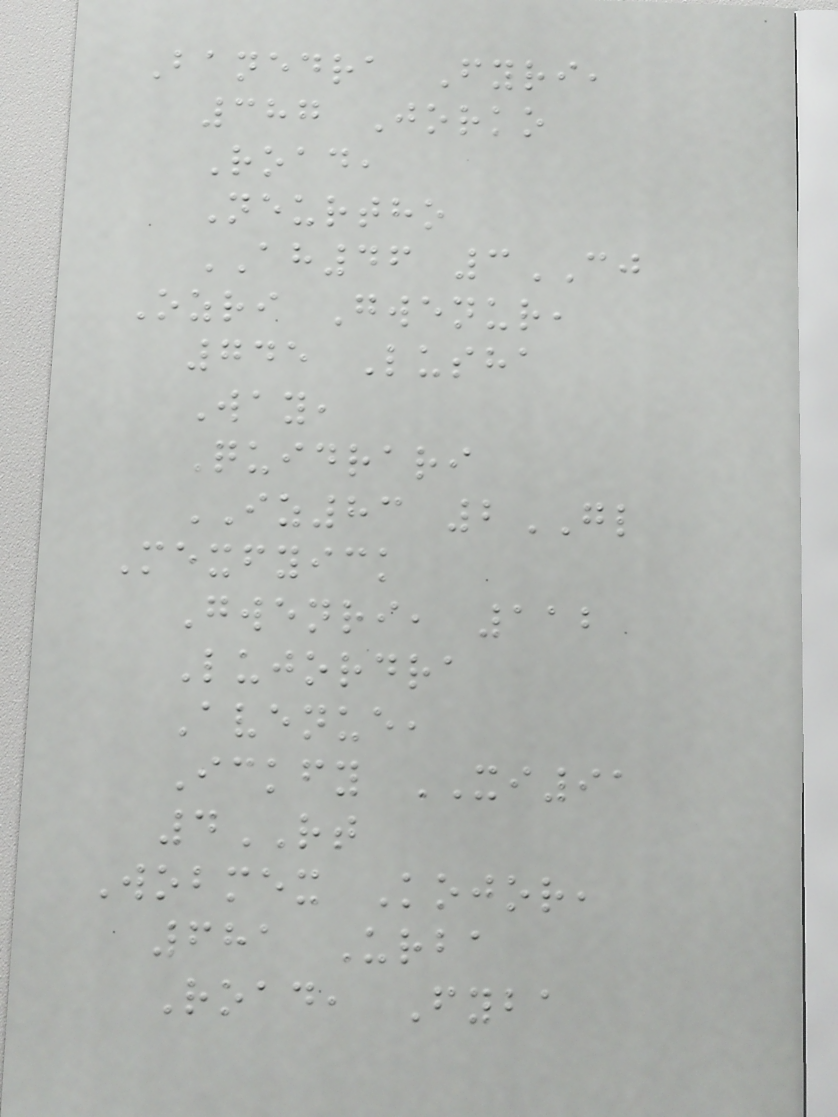Banedra Fyri,
387 Jorko
Road,
Neurtho
AH46 3CJ
Ozri Gwenur,
745 Lusha
Way,
Quidrari
IZ83 2GL
Mexfyick
Gwenri, 112
Lujordra
Avenue,
Ickfy XI91
4RT
Wobmex Kojor,
681 Urba
Road, Fyba
